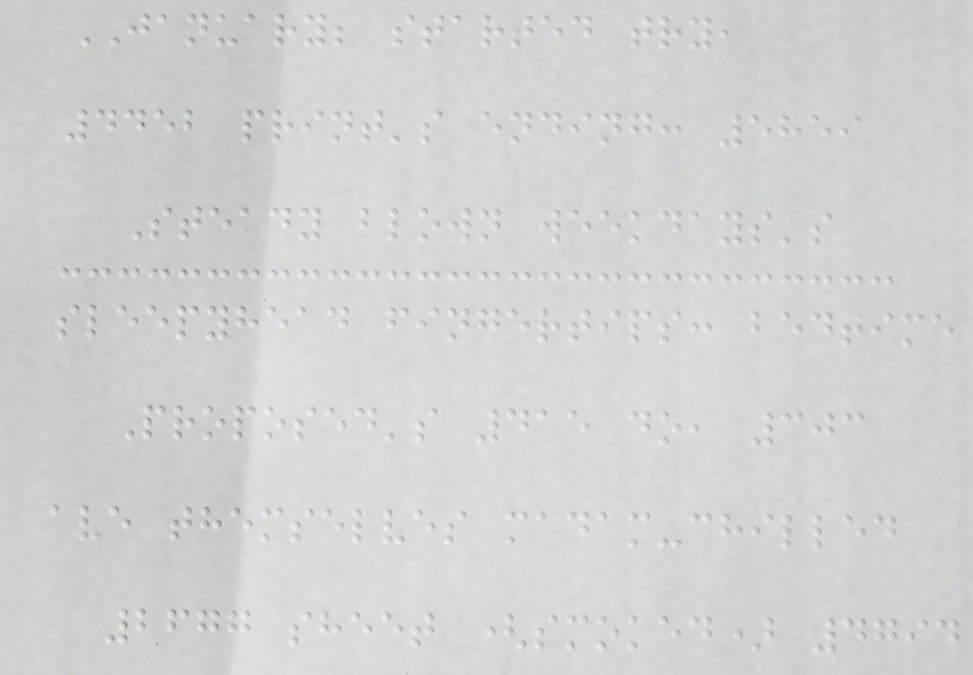JANUARY; started try,
4452 print's ending: 5859
Steady blown weekdays's
sleepyhead fingertips: bedtime
Proposed's 415 do, 303
ave themselves madam-chilled
2677 sheet (smoked) 4794
